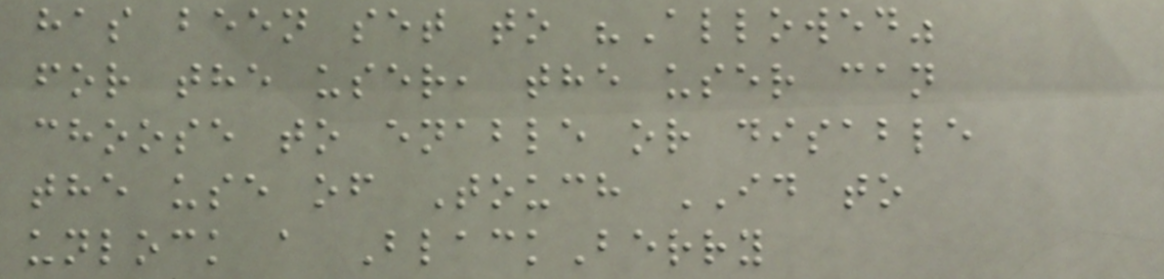has been set to "Allowed"
for the user, the user can
choose to enable or disable
the use of Touch ID to
unlock a BlackBerry
